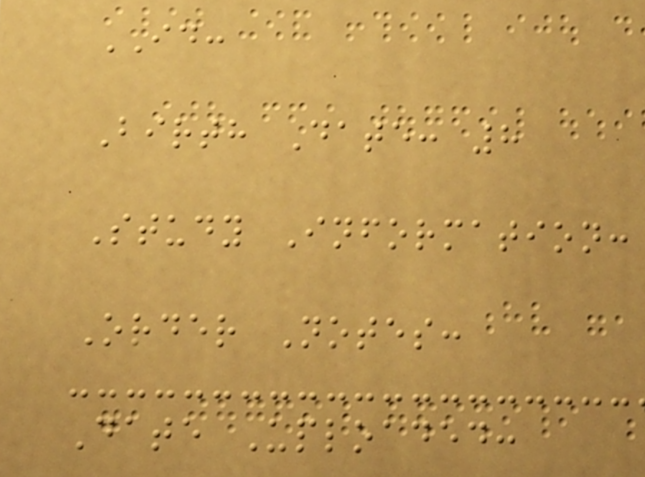ID:
Birth Date: 8
Study Information:
Order Notes:
Date Uploaded:
